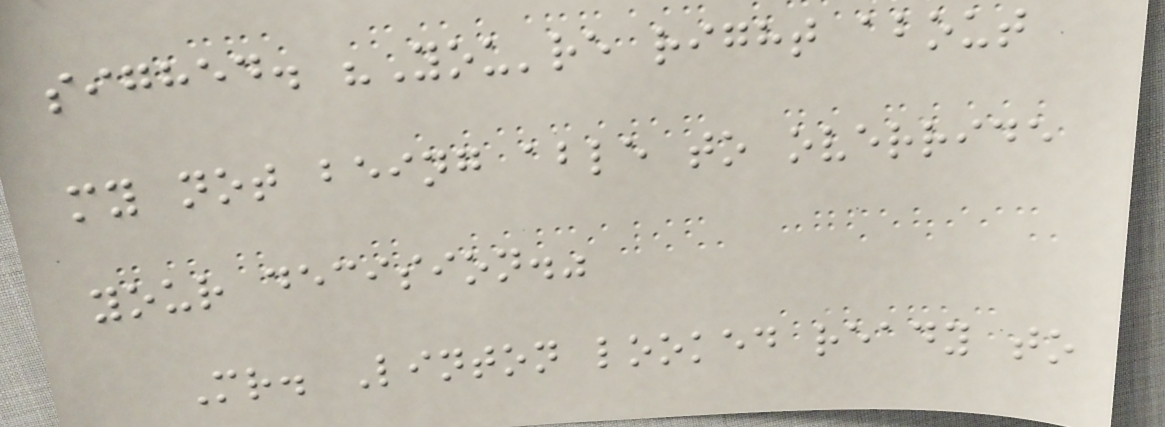sighed. "You're right about
my not being able to override
your decision."
Mr. Linton looked ready to
